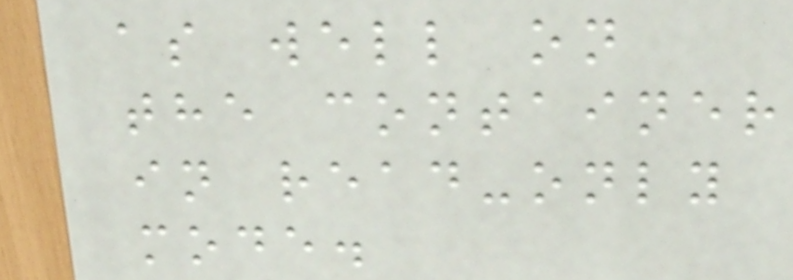as well on
the container
in read-only
mode.
